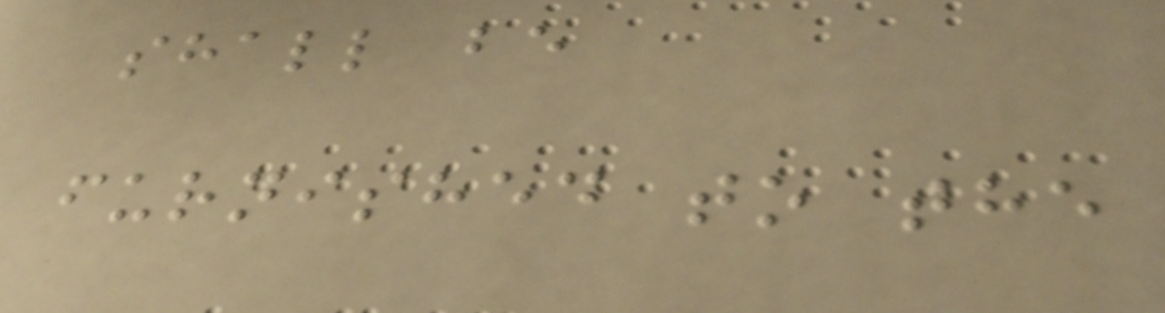shall be
furnished to the
